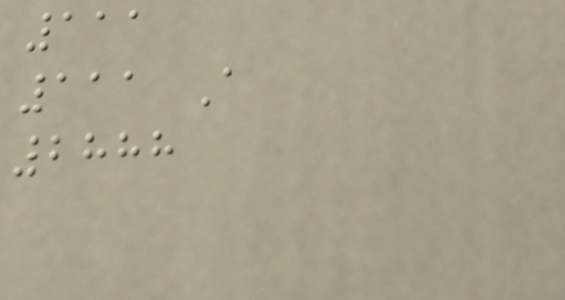111
111 A
2888
